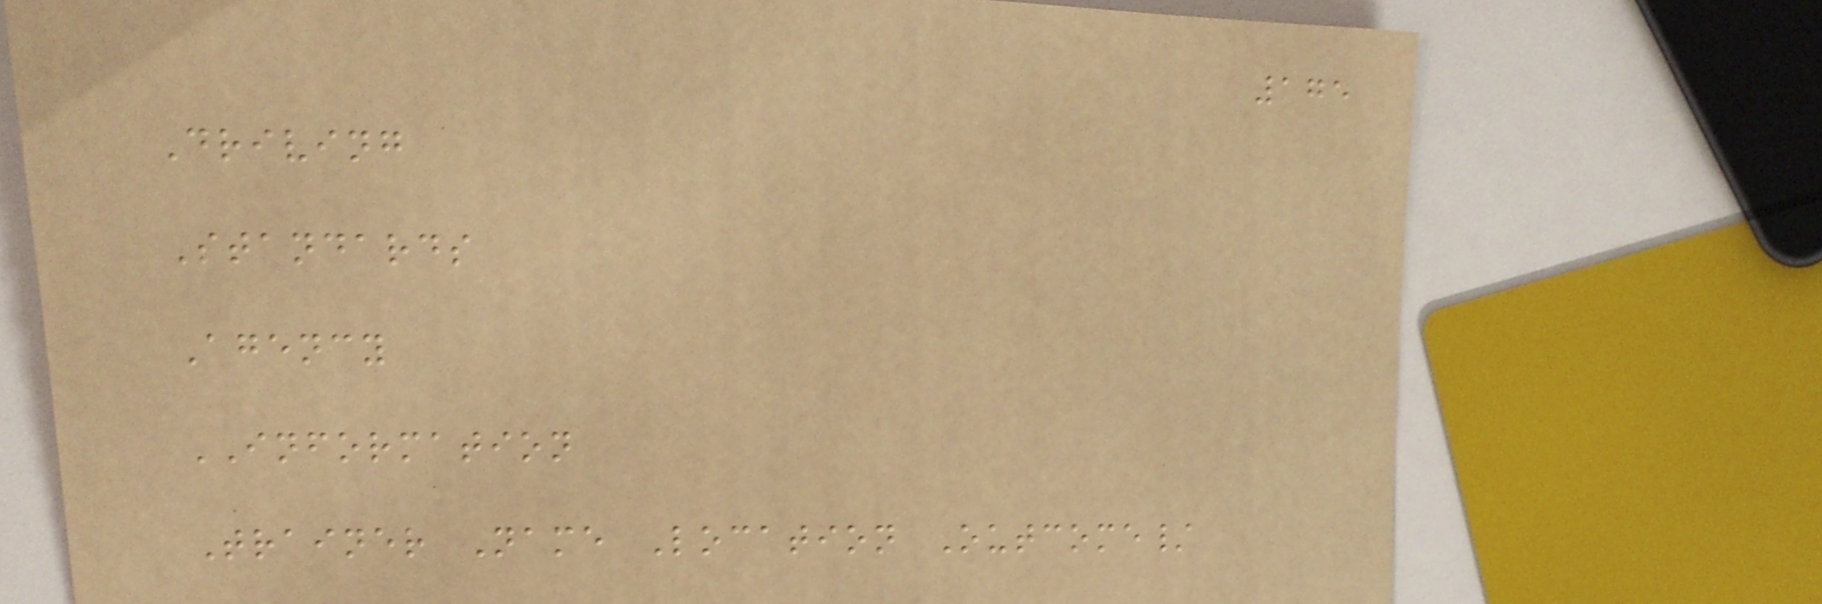175
Driving
Standards
Agency
INFORMATION
Trainer Name Location Outcome/
